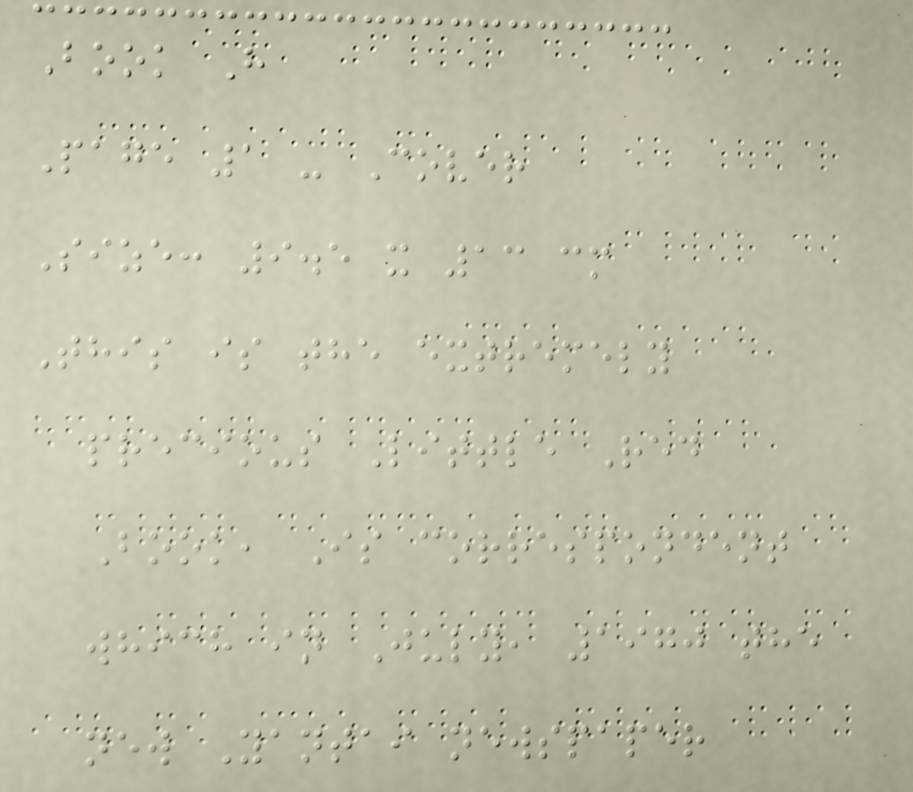Book H
Page 1 - Cover
Size: 9.5 x 13 cm
This is the extremely
precious Little Red
Book, Is correspondent
which in July, 1970 the
new Yantai newspaper
